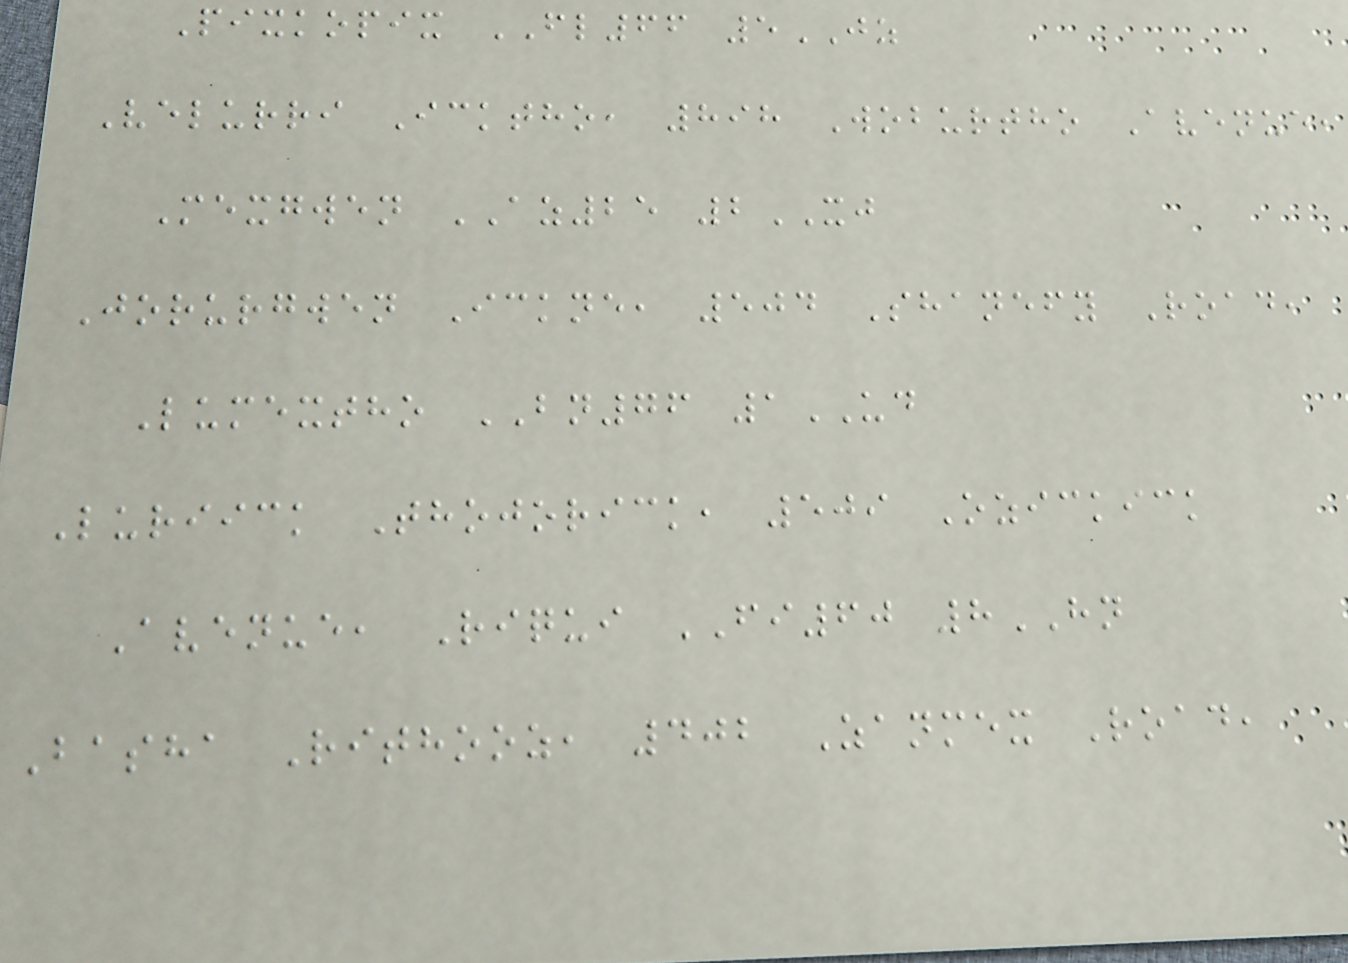Pixkopix FL66 5JZ
Velurri Icktho, 898 Woburtho Avenue,
Mexgwen AZ25 2XJ
Jorurgwen Ickne, 504 Shanefy Road,
Lumextho BN76 1UD
Luriick Thojorick, 509 Ozickick
Avenue, Riqui FI60 8HN
Basha Rithooz, 402 Zanmex Road,
